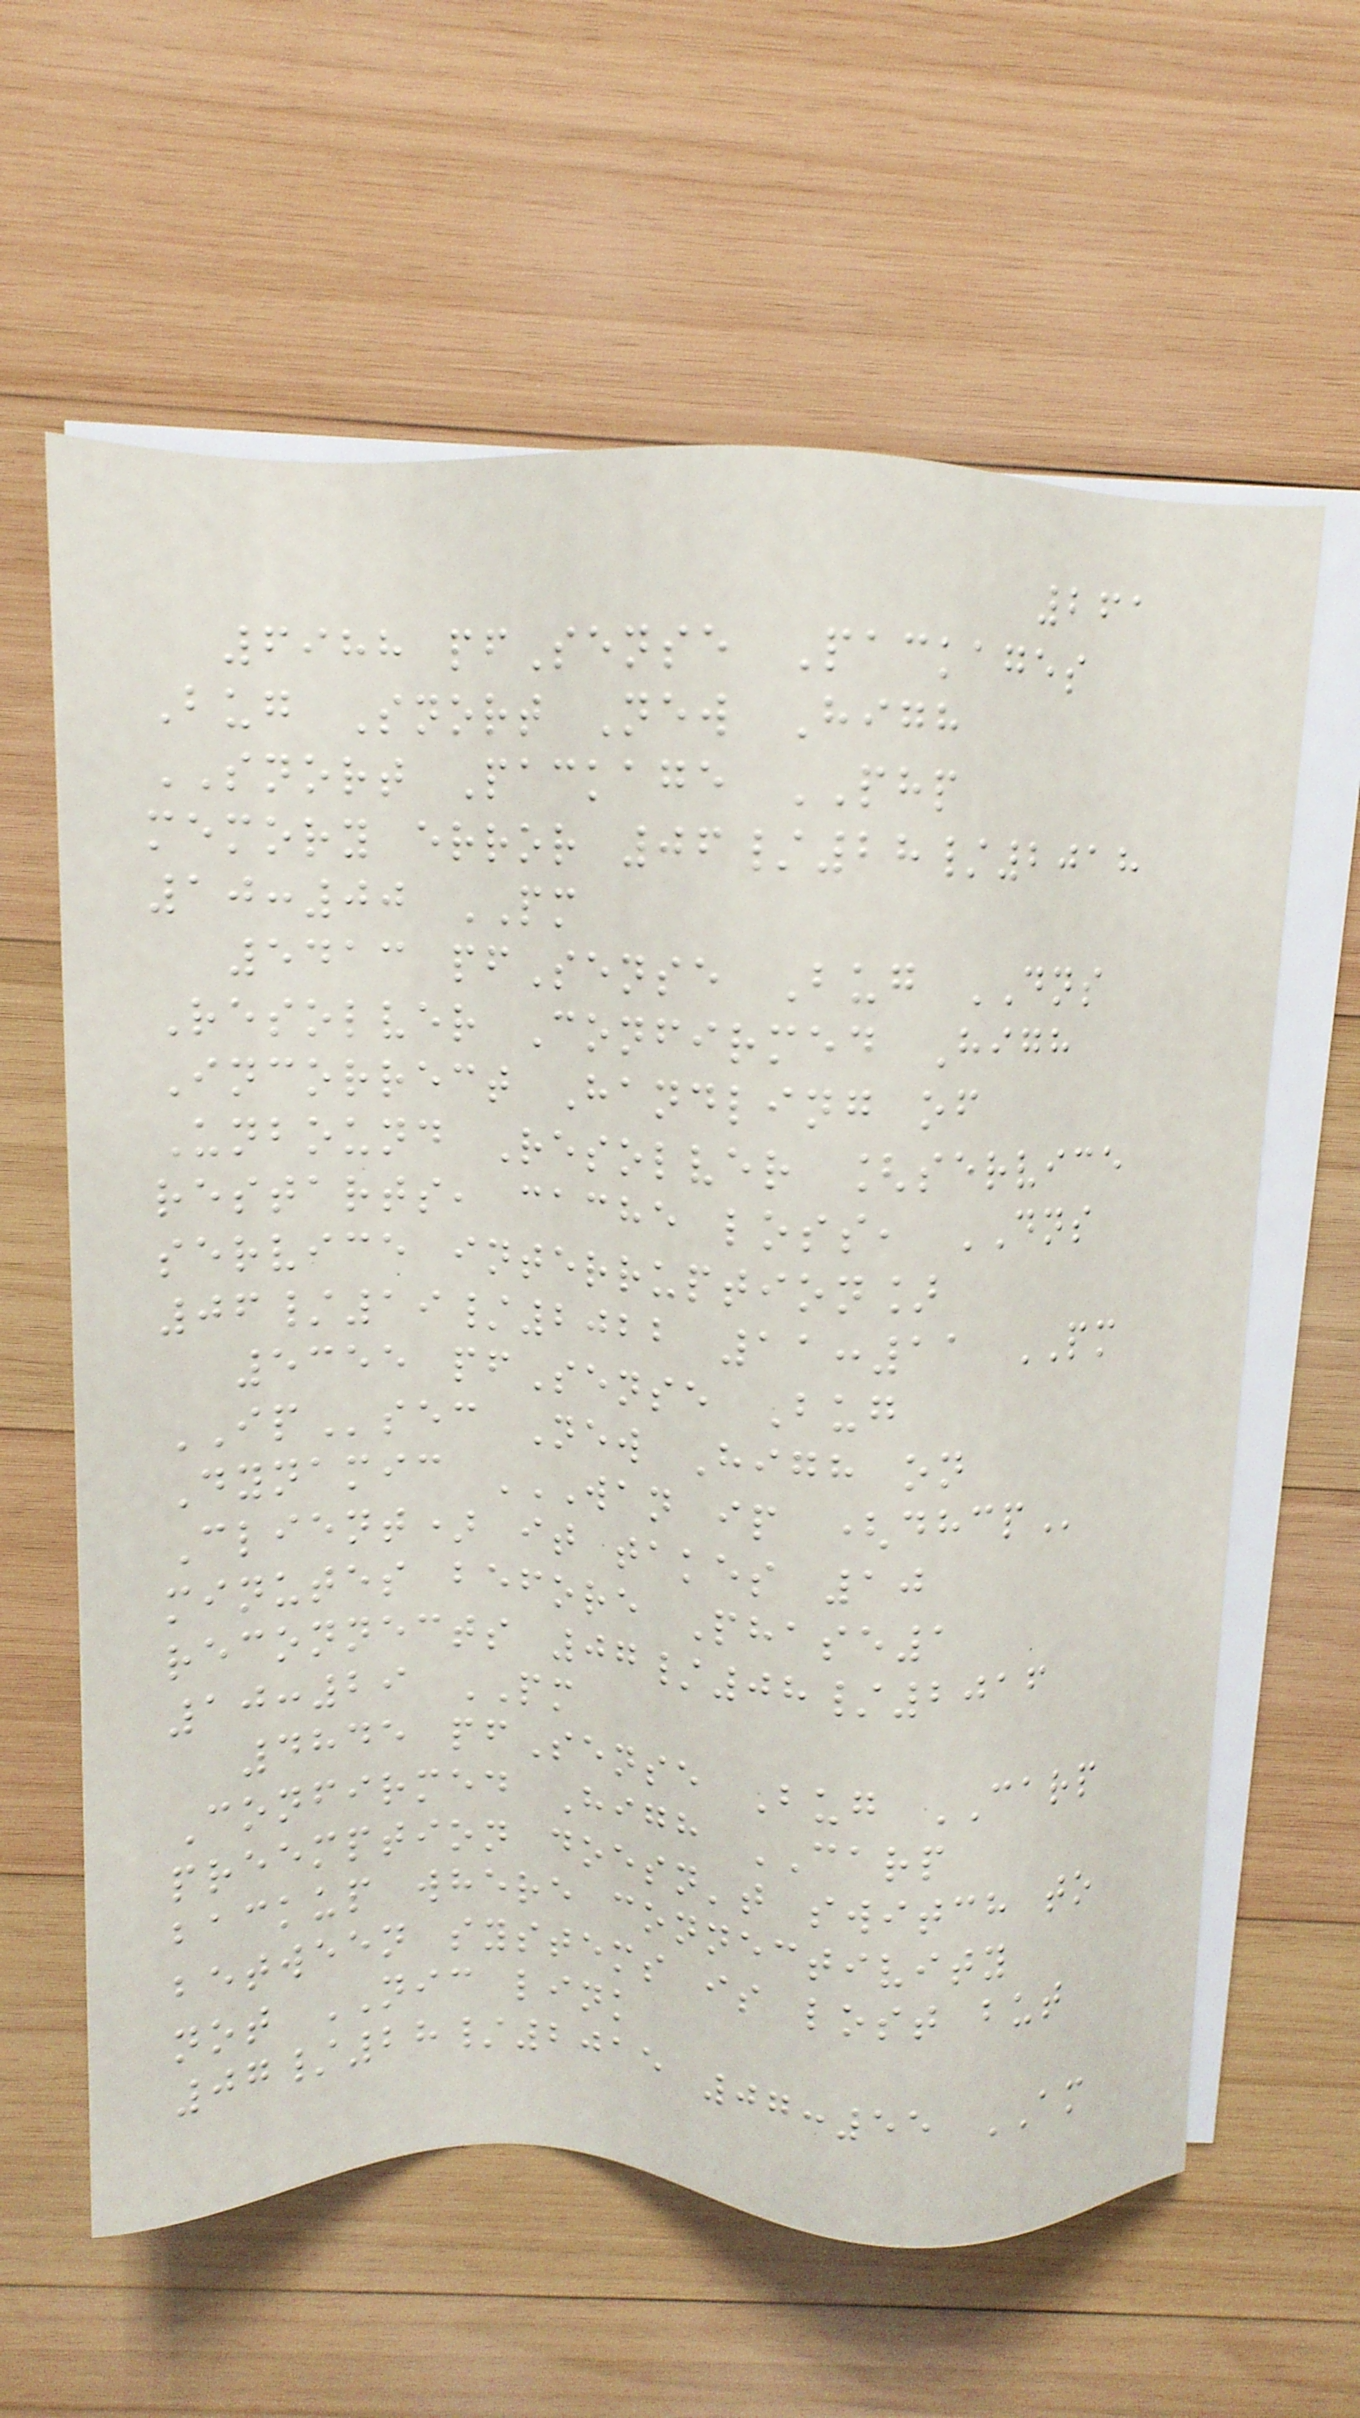261
6988 pfSense Packages
Bug Snort New High
SNORT Package PHP
memory error 06/28/2018
10:00 PM
5413 pfSense Bug DNS
Resolver Confirmed High
Incorrect Handling of
Unbound Resolver [service
restarts, cache loss, DNS
service interruption]
06/19/2022 11:11 PM
5355 pfSense Bug
IPsec New High on
Dynamic WAN IP (DHCP
Client) it takes 10
minutes before Phase1
reconnects 07/08/2016
10:29 PM
4845 pfSense Bug CARP
Confirmed High CARP
preemption doesn't switch to
backup where connectivity
between systems is lost but
not NIC link
07/28/2015 07:55 AM
